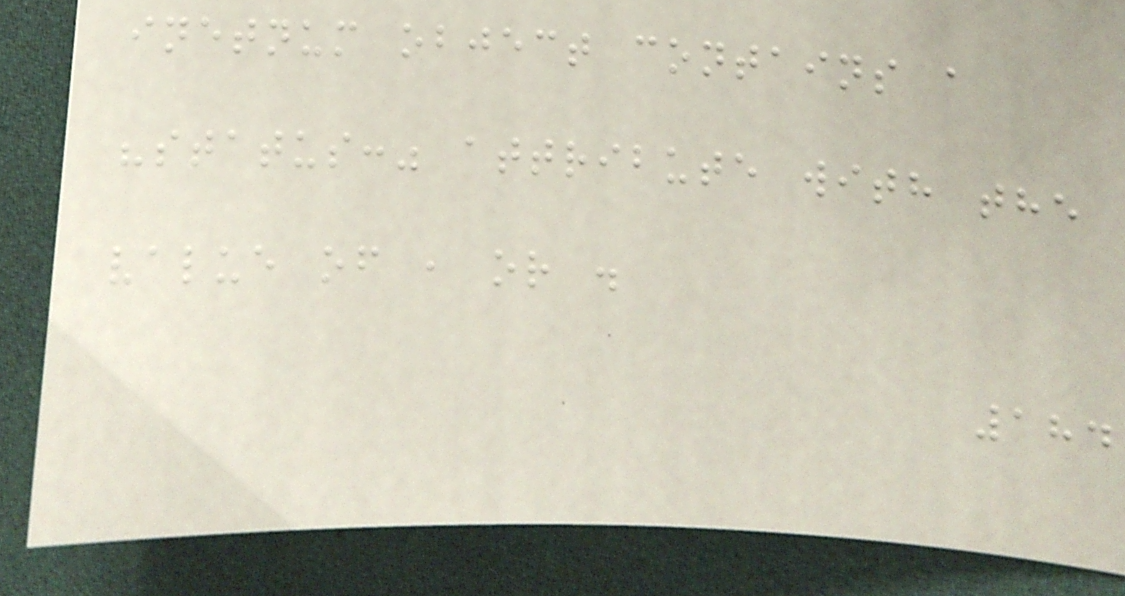inetnum object contains a
"status:" attribute with the
value of , or .
184
